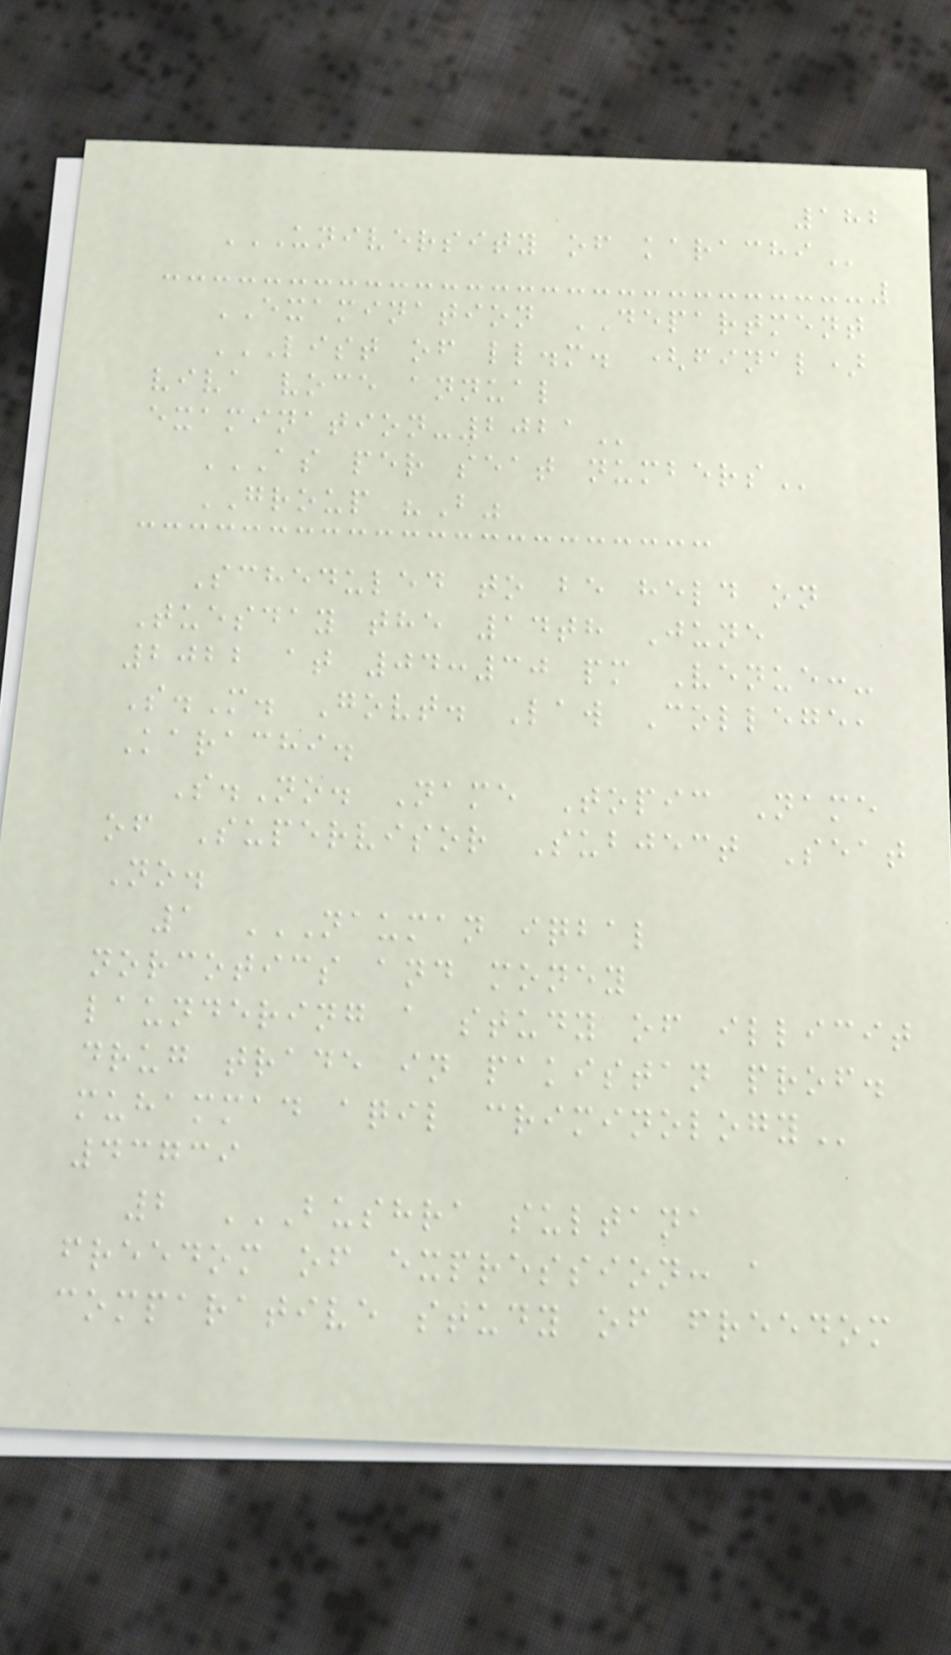182
UNIVERSITY OF KARACHI
EXAMINATION DEPARTMENT
LIST OF LL.M. (FINAL)
VIVA VOCE ANNUAL
EXAMINATION-2021
AS PER SEAT NUMBERS
GROUP "B"
Scheduled to be held on
Tuesday the 14th June
2022 at 04:30 pm Venue:-
S.M. Govt. Law College,
Karachi.
S.No. Name Topic Name
of Supervisor Subject Seat
No.
1 NAUMAN IQBAL
NORCOTICS AND MONEY
LAUNDERING A STUDY OF ILLICIT
DRUG TRADE IN PAKISTAN PROF.
MUHAMMAD AQIL CRIMINOLOGY
43739
2 BUSHRA SULTANA
FREEDOM OF EXPRESSION: A
COMPARATIVE STUDY OF FREEDOM
